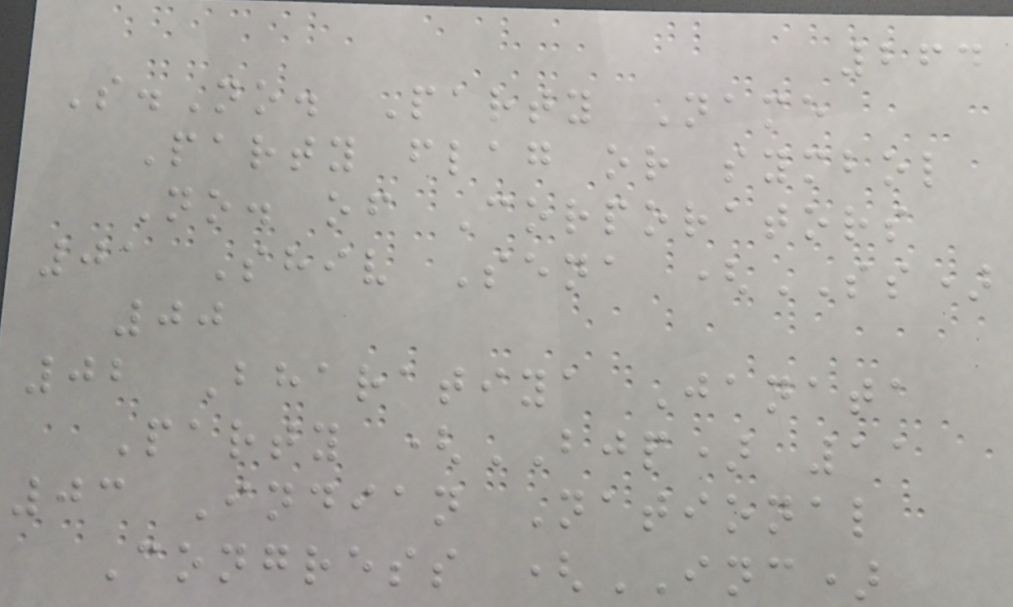264
S.No. Party Name
Party flag or symbol
No. of Corporators
01 Shiv Sena (SS)
00
02 Bharatiya Janata
Party (BJP) 11
03 Indian National
Congress (INC)
